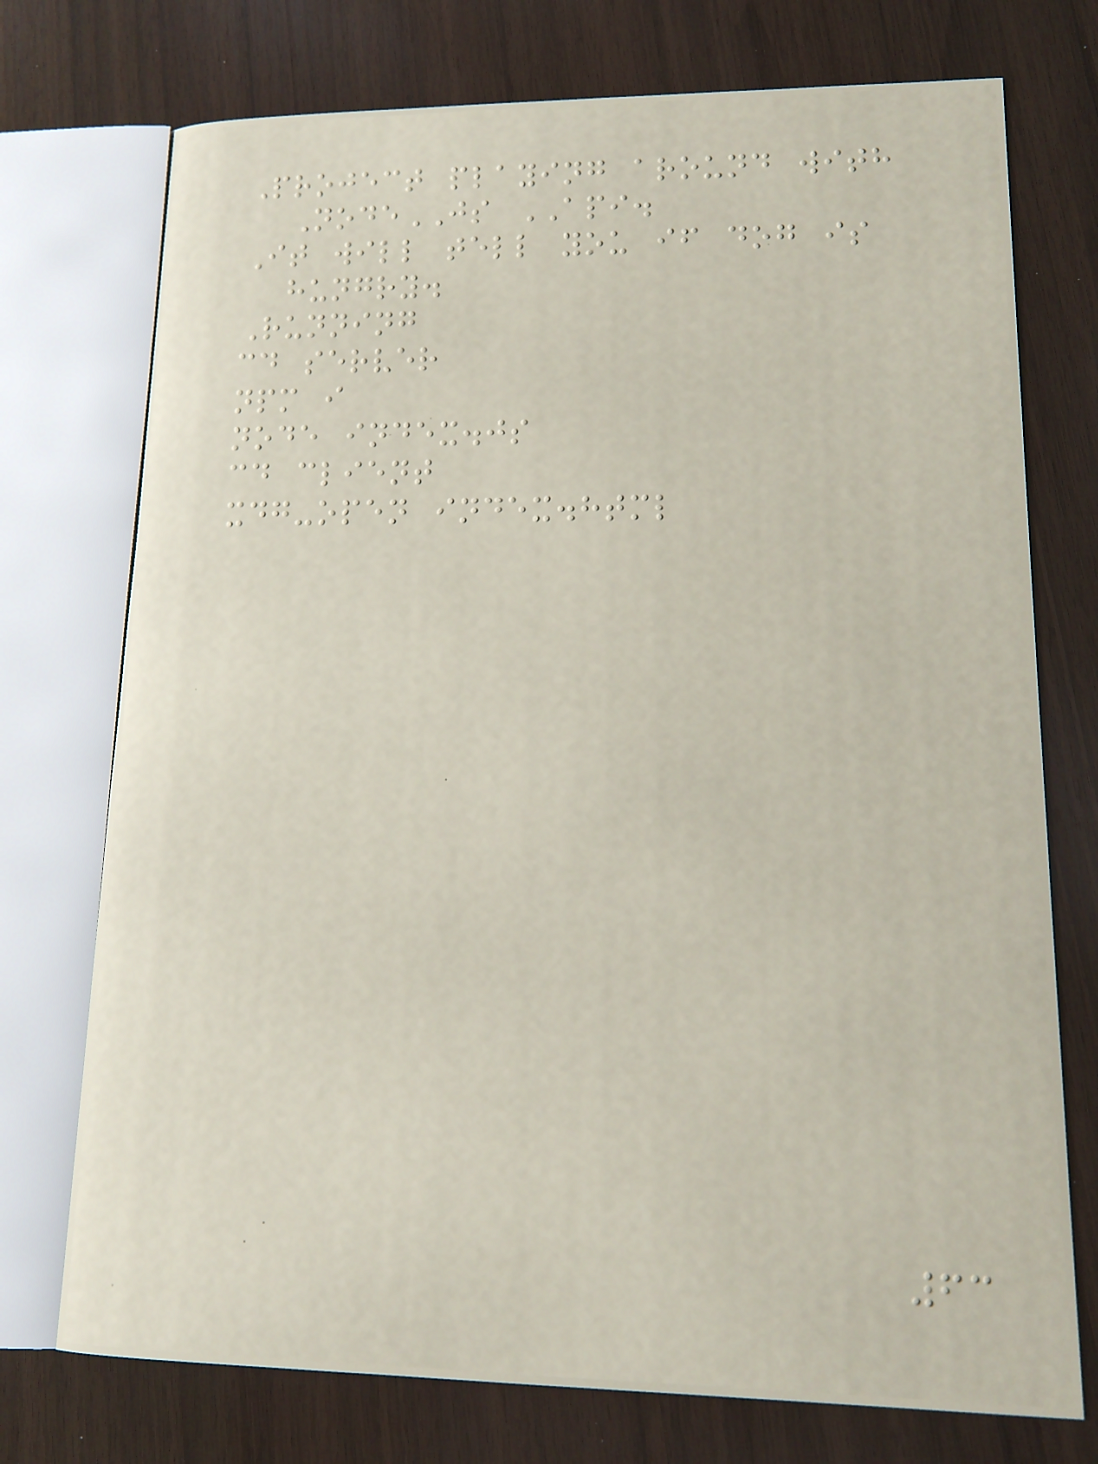Project playing around with
NodeJS API.
It will tell you if dog is
hungry.
Running
cd server
npm i
node index.js
cd client
xdg-open index.html
63
